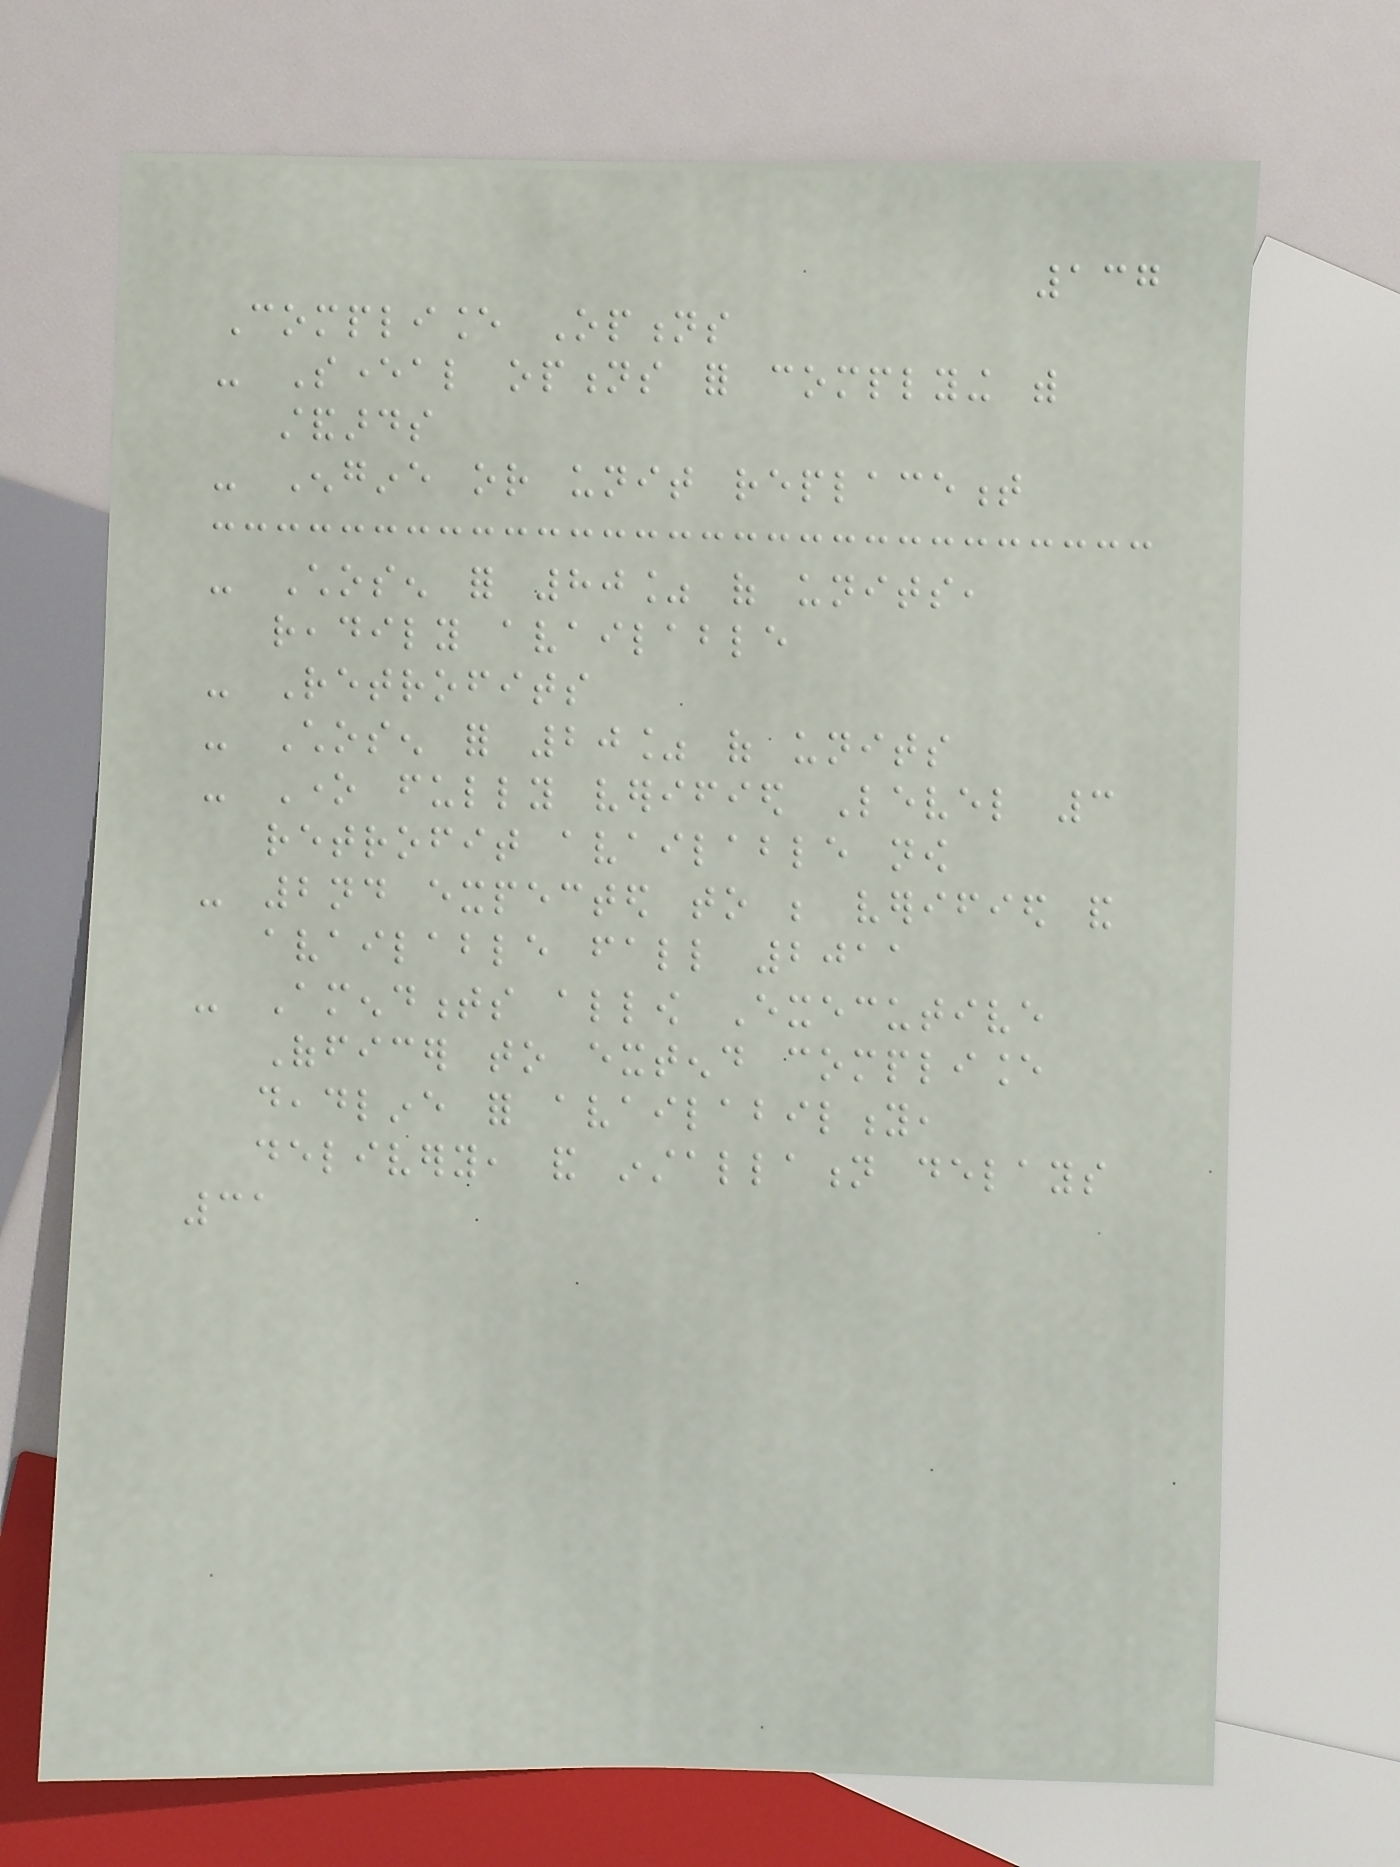137
Compliance Options
- Several options for complying with
standards
- Engine or unit replacement
- Chosen for 80% of units,
readily available
- Retrofits
- Chosen for 20% of units
- One fully verified Level 3
retrofit available now
- 2nd expected to be verified and
available fall 2011
- Amendments allow Executive
Officer to extend compliance
deadline for availability,
delivery, and installation delays
31
